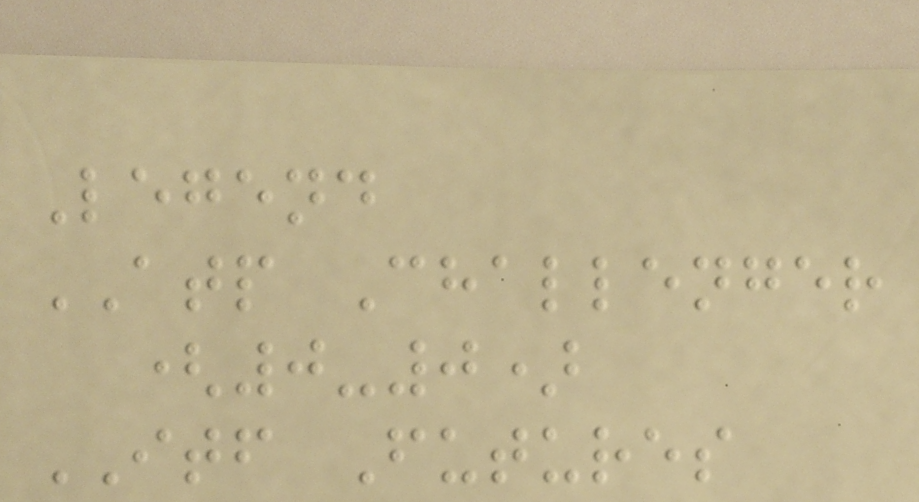Legend
ATP Challenger
(0-0)
ITF Futures
